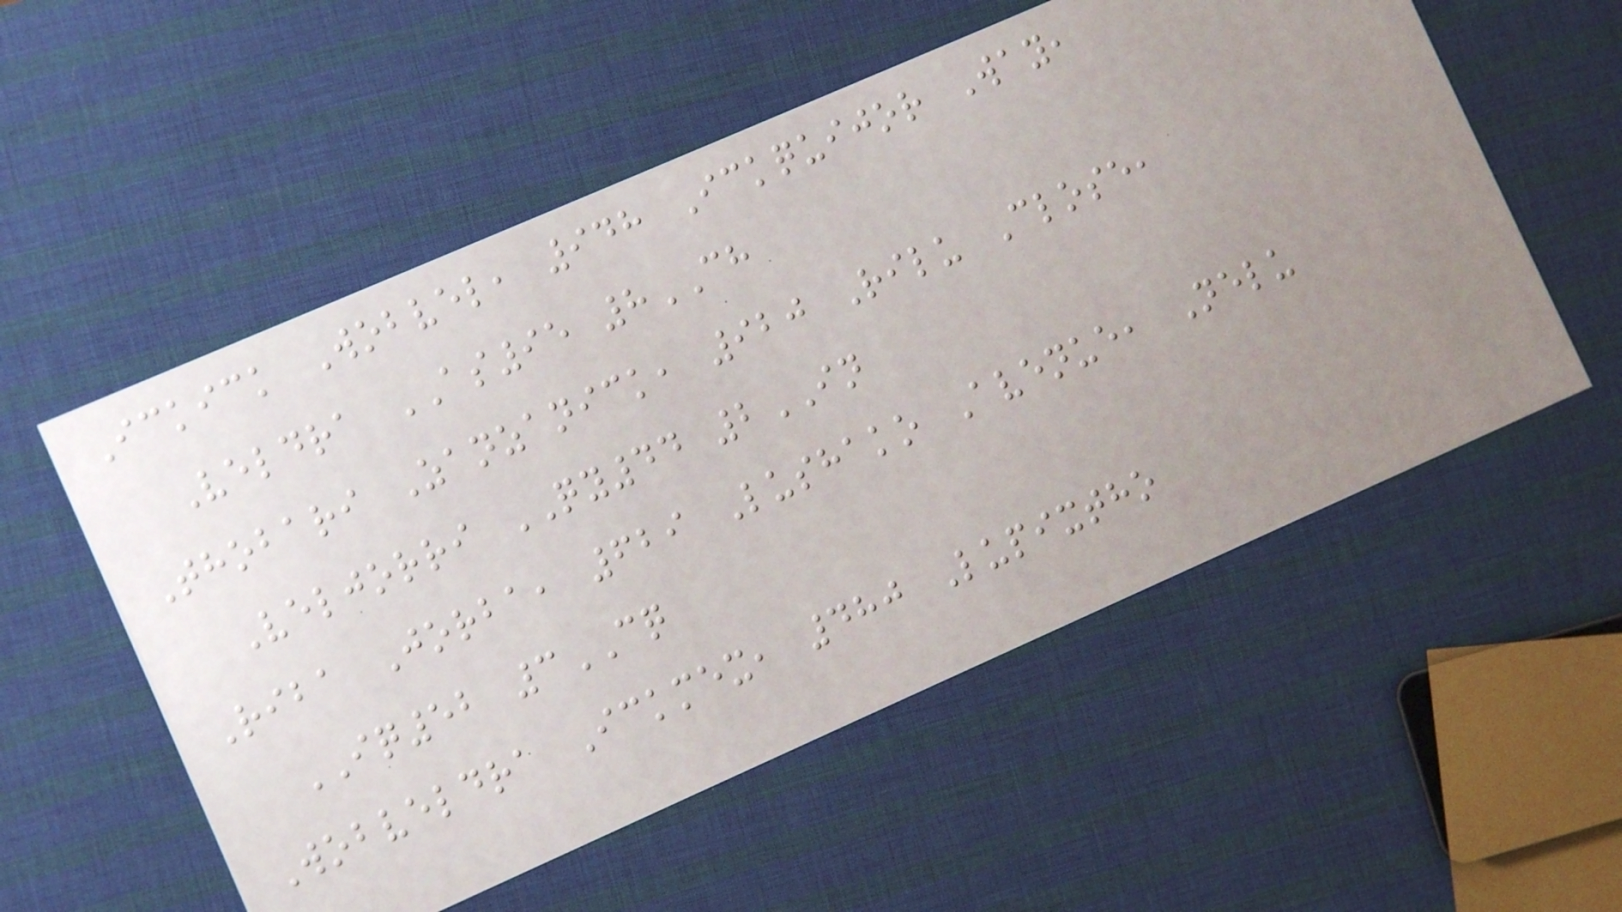Ickick Wobvel, 948 Ickquijor Way,
Veldra AS95 8CH
Thobari Zanzanick, 920 Rilu Close,
Veljorri QY44 2IN
Riba Jorba, 629 Lushako Avenue, Nelu
IQ52 3CQ
Wobveldra Ickmex, 480 Lupixtho
